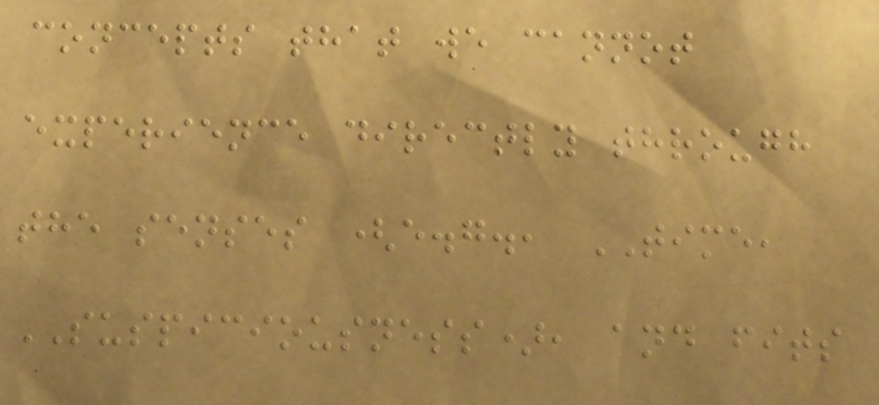concepts that we cannot
experience directly through
the senses (e.g., TIME,
SUSPICIOUSNESS), and fits
